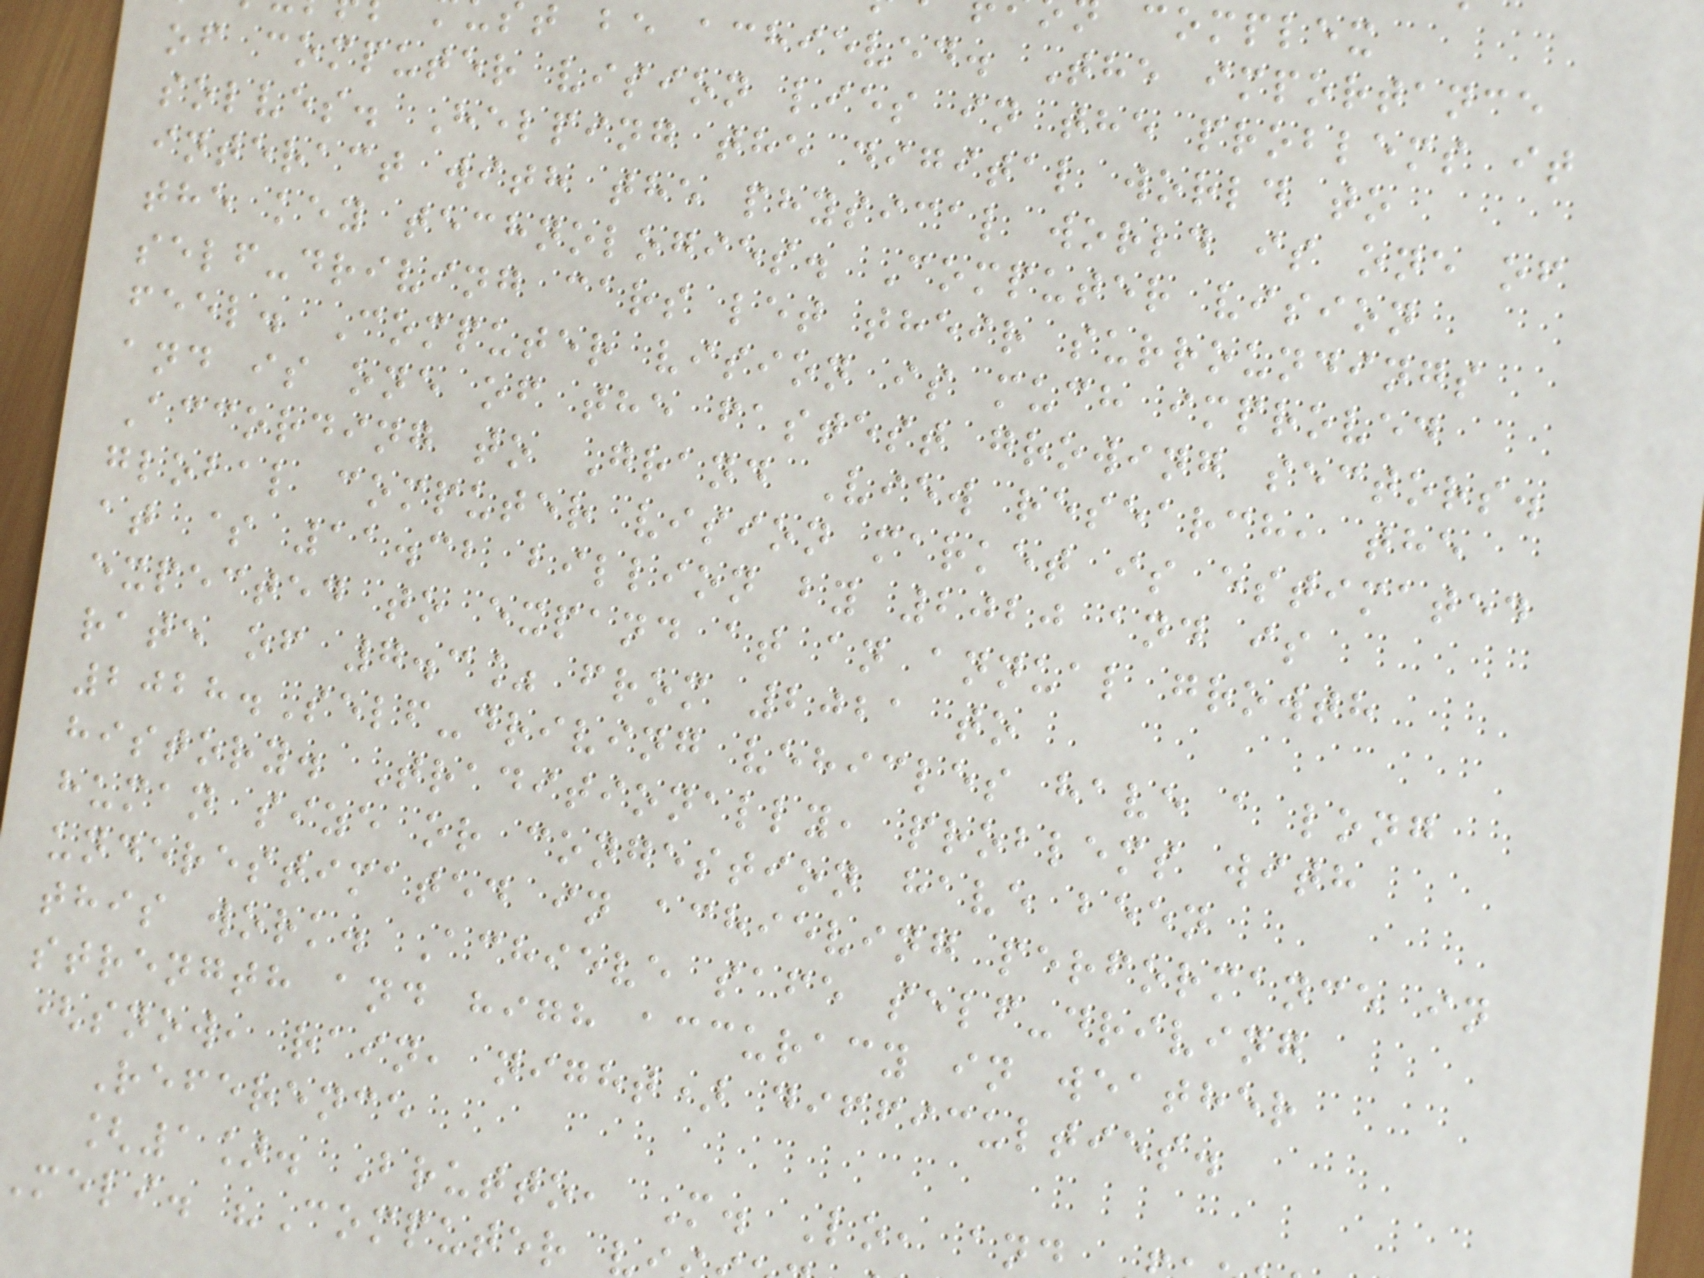t be achieved. The importance
of computer vision lies in the problems it
solves. Helping the digital world to
interact with the physical world is one of
the key technologies. Computer vision
self-driving cars let their surroundings
feel. Computer vision is much improved
and is one of the fastest growing sectors.
According to Grand View research, the
global computer vision market is estimated
at $ 11.32 billion by 2020 and is
expected to expand at an annual growth
rate of 7.3% from 2021 to
2028.Self-driving vehicles have a long
history. Traditionally, problems with
human size or congestion have been
underestimated in achieving performance in
this work. Achieve safe self-driving
strength and high accuracy in weather
(snow, rain, night) difficulties.
Reference
[1]. Brutto, M. Lo, and
meli. "Computer
